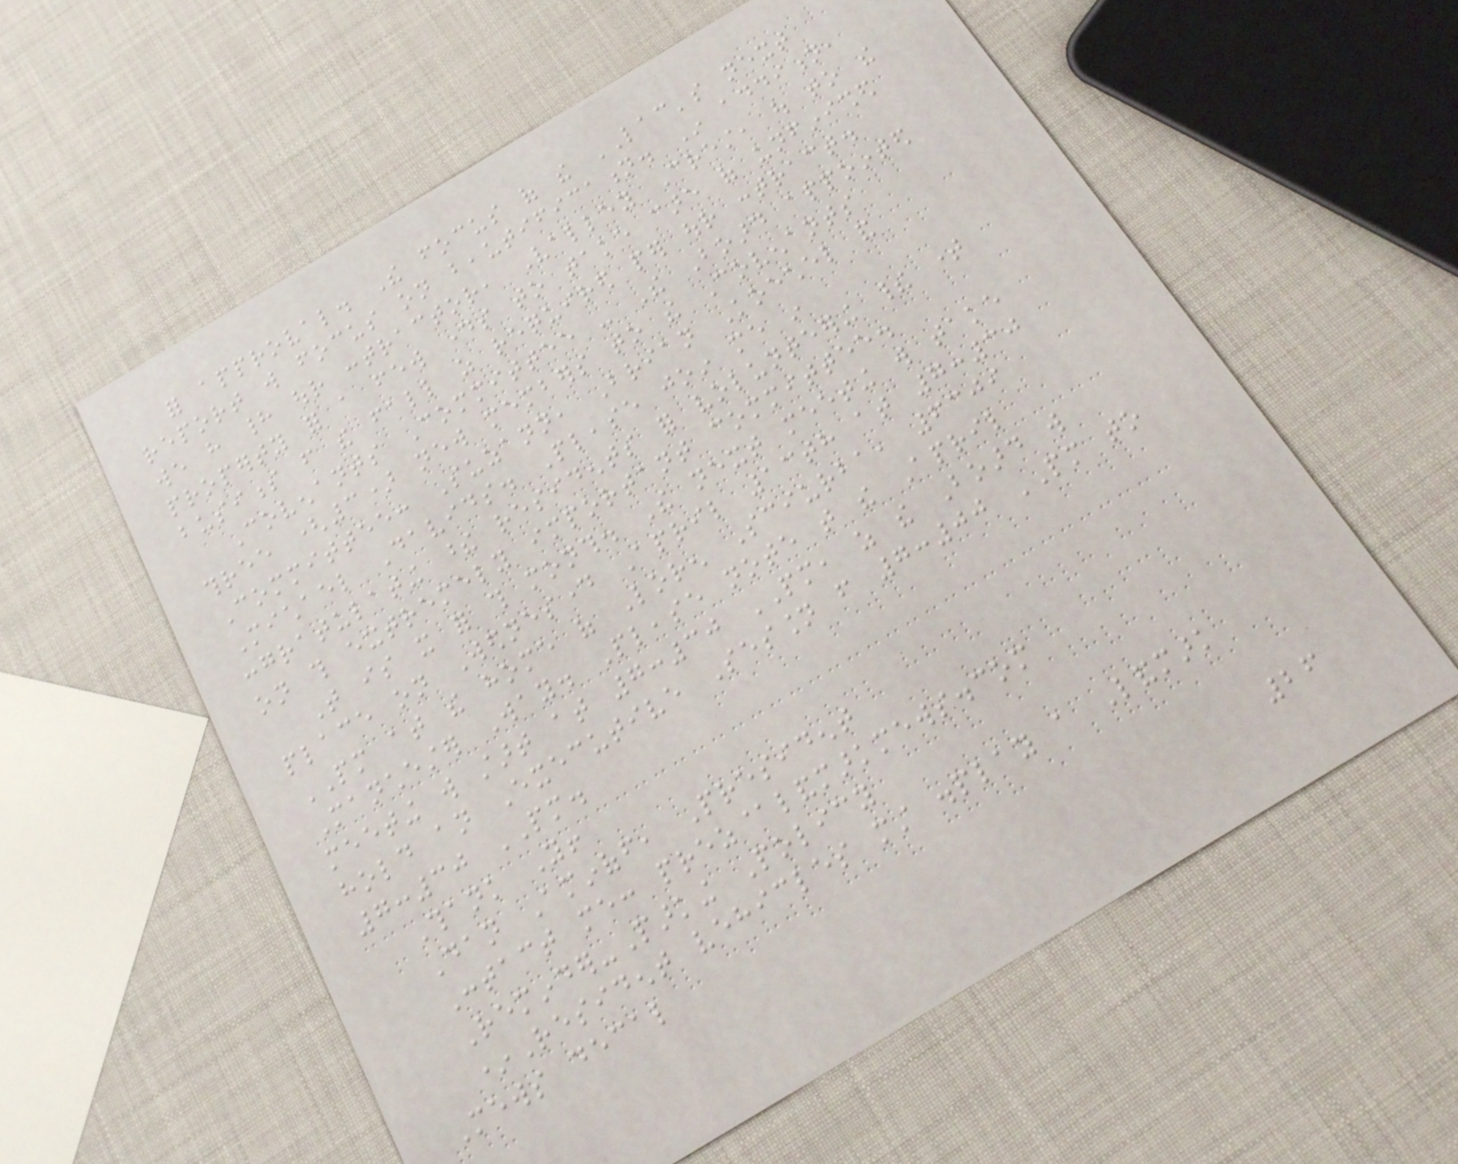for approval. The focus of the LAC's next
report will focus on beautification. In addition,
we have had our contractor, Valley Crest, out to the
property for a few days to take care of unfinished
business from the fall as required per our contract.
Covenants Committee - The Board appointed
three (3) new members to the Covenants
Committee: Suzann, Brian Koechel and
Michael Davids. Please join me in
congratulating these residents for volunteering their time
on this extremely important committee.
That is it for this month. The next meeting will take
place on Wednesday April 13th at 7:30
PM at the home of Loren Sciurba, 6309
Manchester Way. Please note that the April
meeting will start at 7:30 PM, as the Board will
hold an Executive Session from 7:00 PM to
7:30 PM.
Thank You!
Dan Aminoff, President
Contact me: prez@landmarkmews.com
Reminder-Parking Policy
*Resident vehicles must display a Landmark
Mews decal
26
